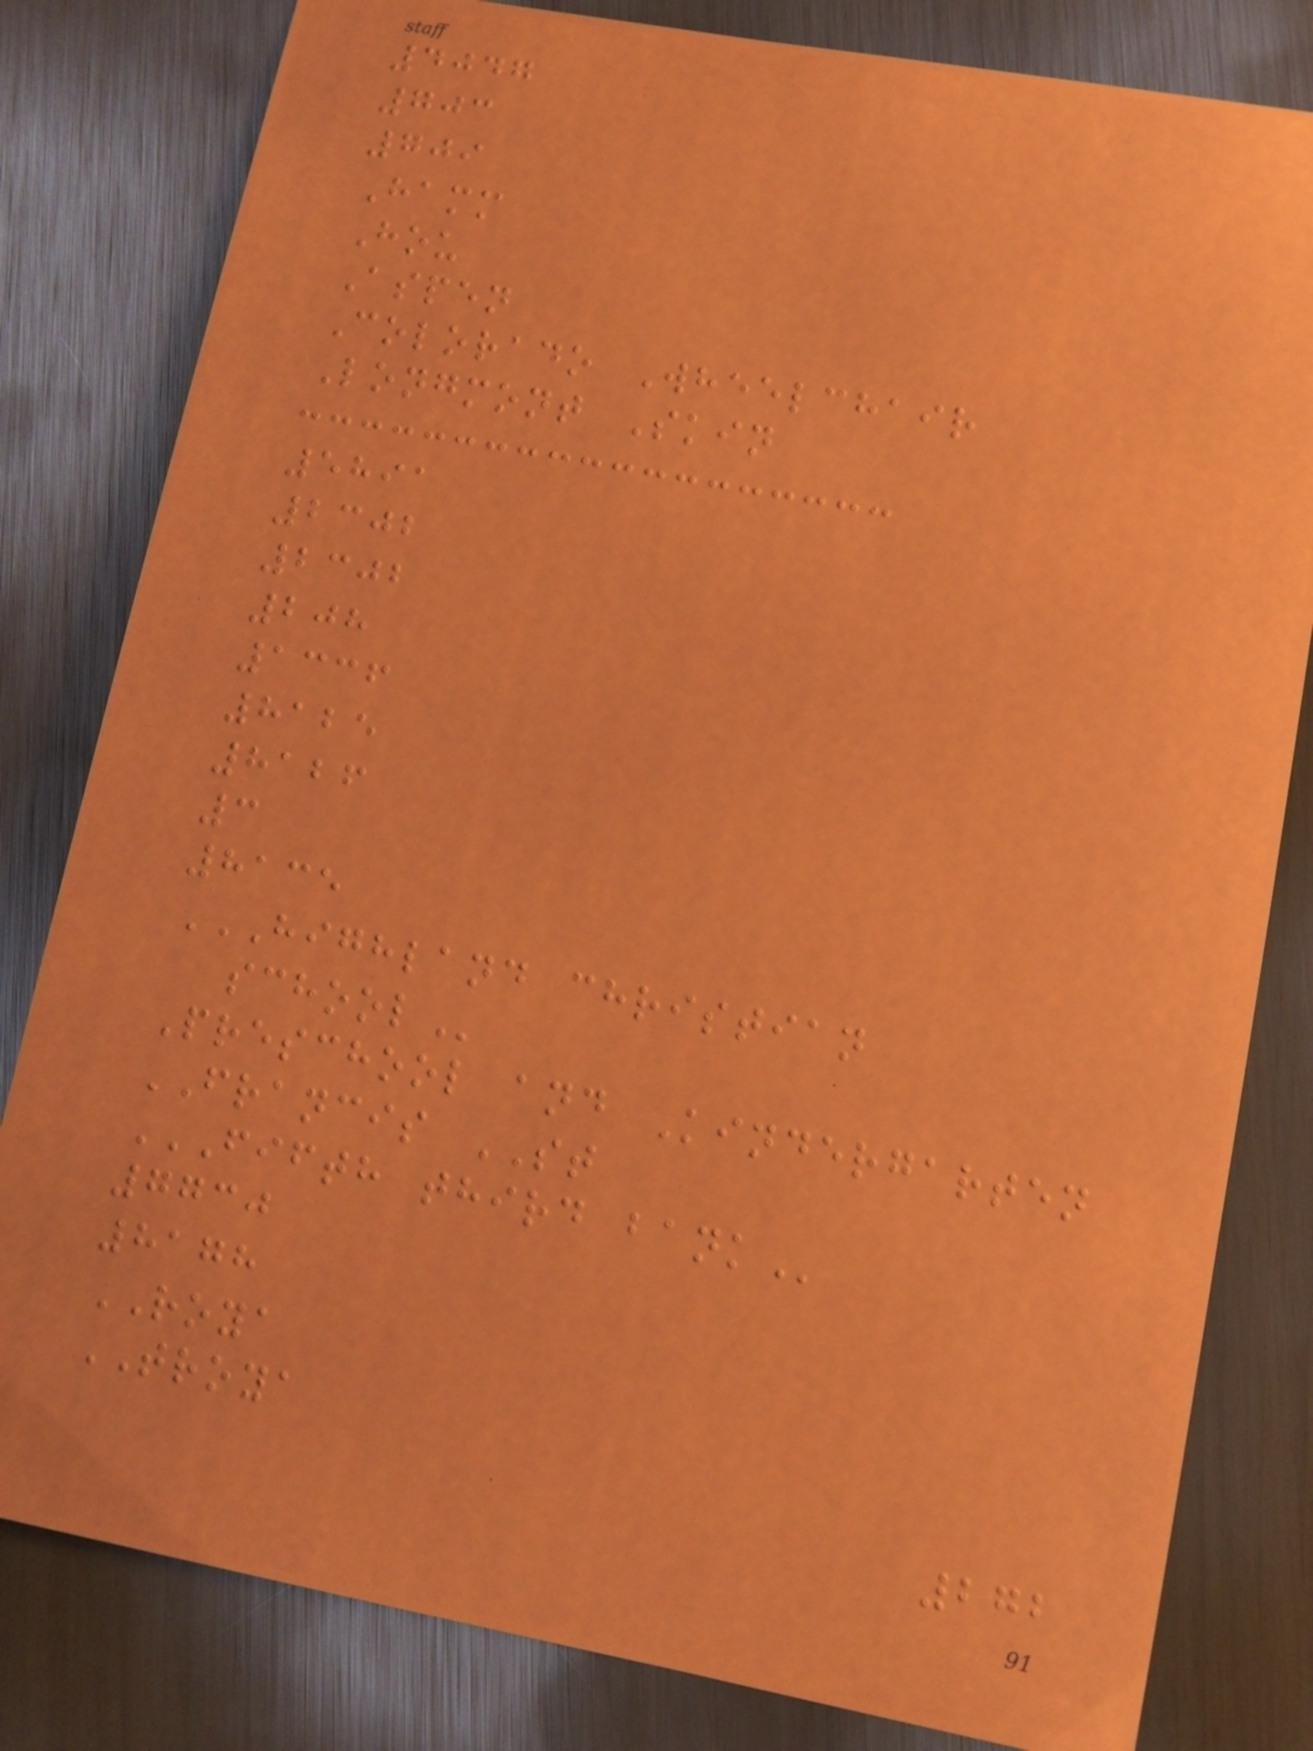4047
703
709
Hamm
Hou
Aspen
Colorado Wheelchair
Longmont Skin
5891
2302
2302
208
1336
8125
8126
3
8135
HIGHLAND CHRISTIAN
SCHOOL
Preschool and Kindergarten
FRANCIS ST
FIFTH THIRD BANK
7730
8178
ROYA
TROYA
272
